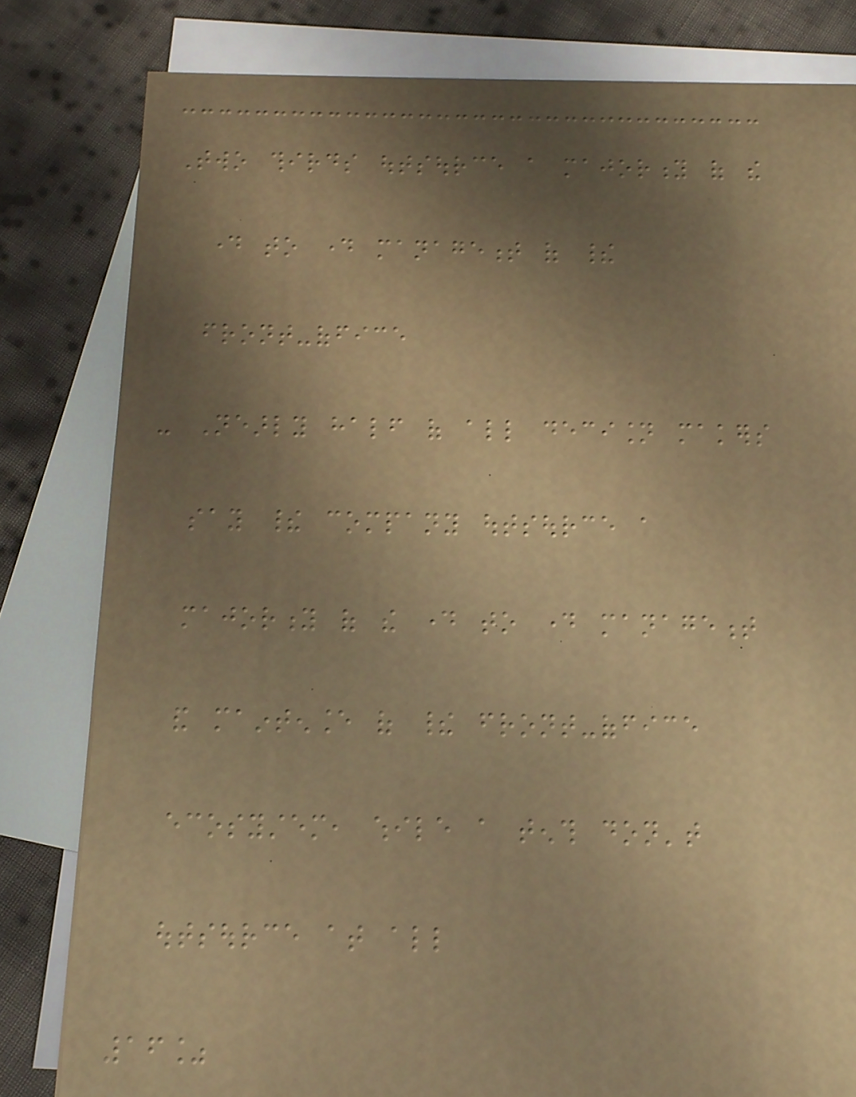Two thirds outsource a majority of the
day to day management of their
front-office
- Nearly half of all decision makers
say their company outsource a
majority of the day to day management
and maintenance of their front-office
ecosystem, while a tenth don't
outsource at all
16%
